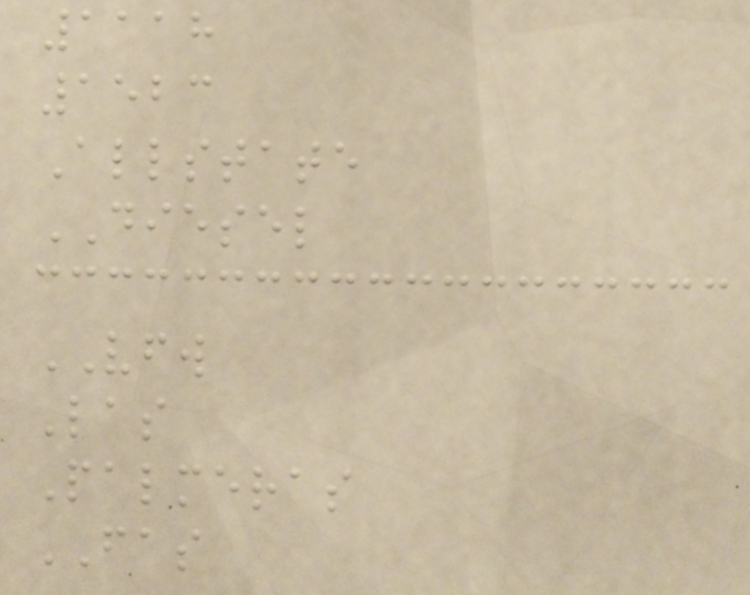1118
1523
Allstate
DIESEL
VFW
Las
Palmeras
FAS
